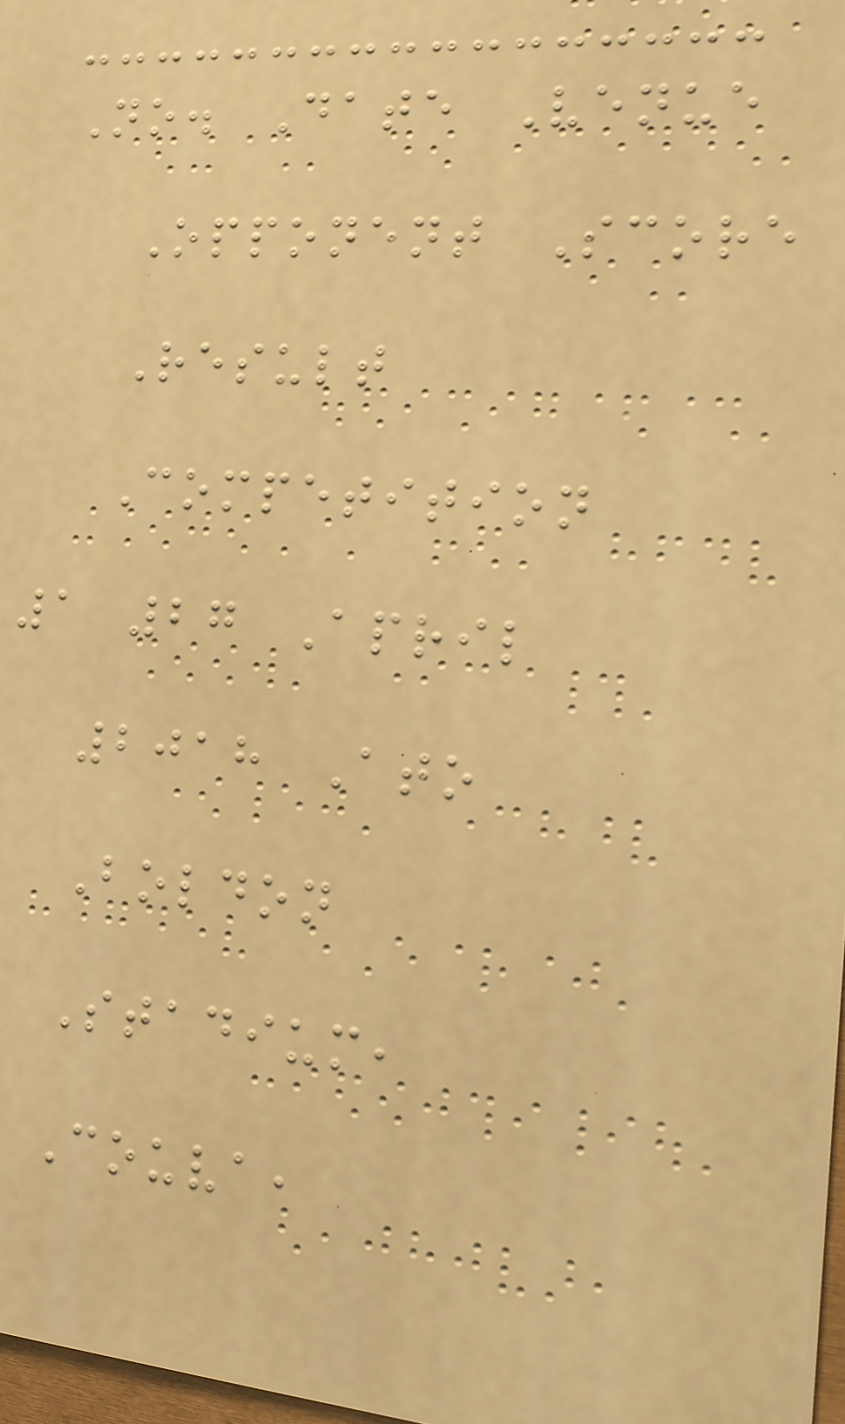No. Date Venue
Opponent Score
Result
Competition
1 27 April
2018 Ato
Boldon
Stadium,
Couva,
